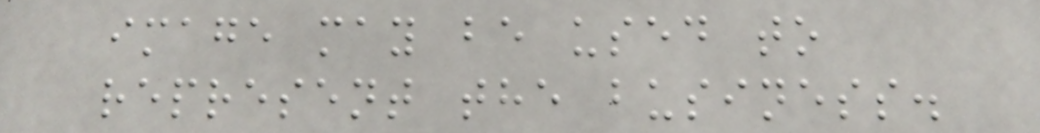image may be used to
represent the business.
